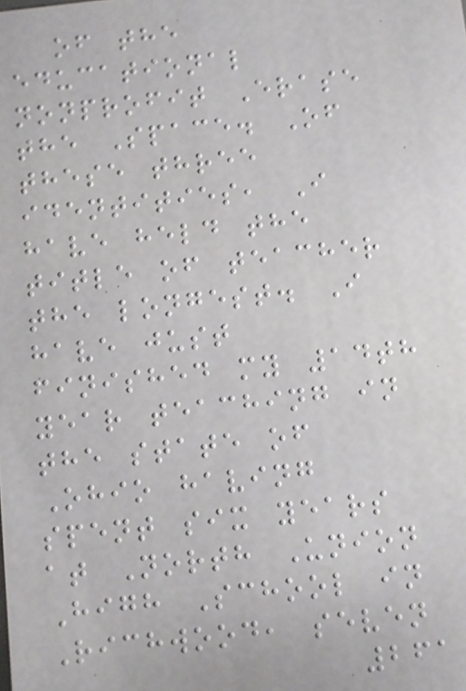of the
educational
nonprofit Erase
the Space. Of
these three
identities, I
have held the
title of teacher
the longest. I
have just
finished my 14th
year teaching in
the state of
Ohio having
spent six years
at North Union
High School in
Richwood, seven
261
